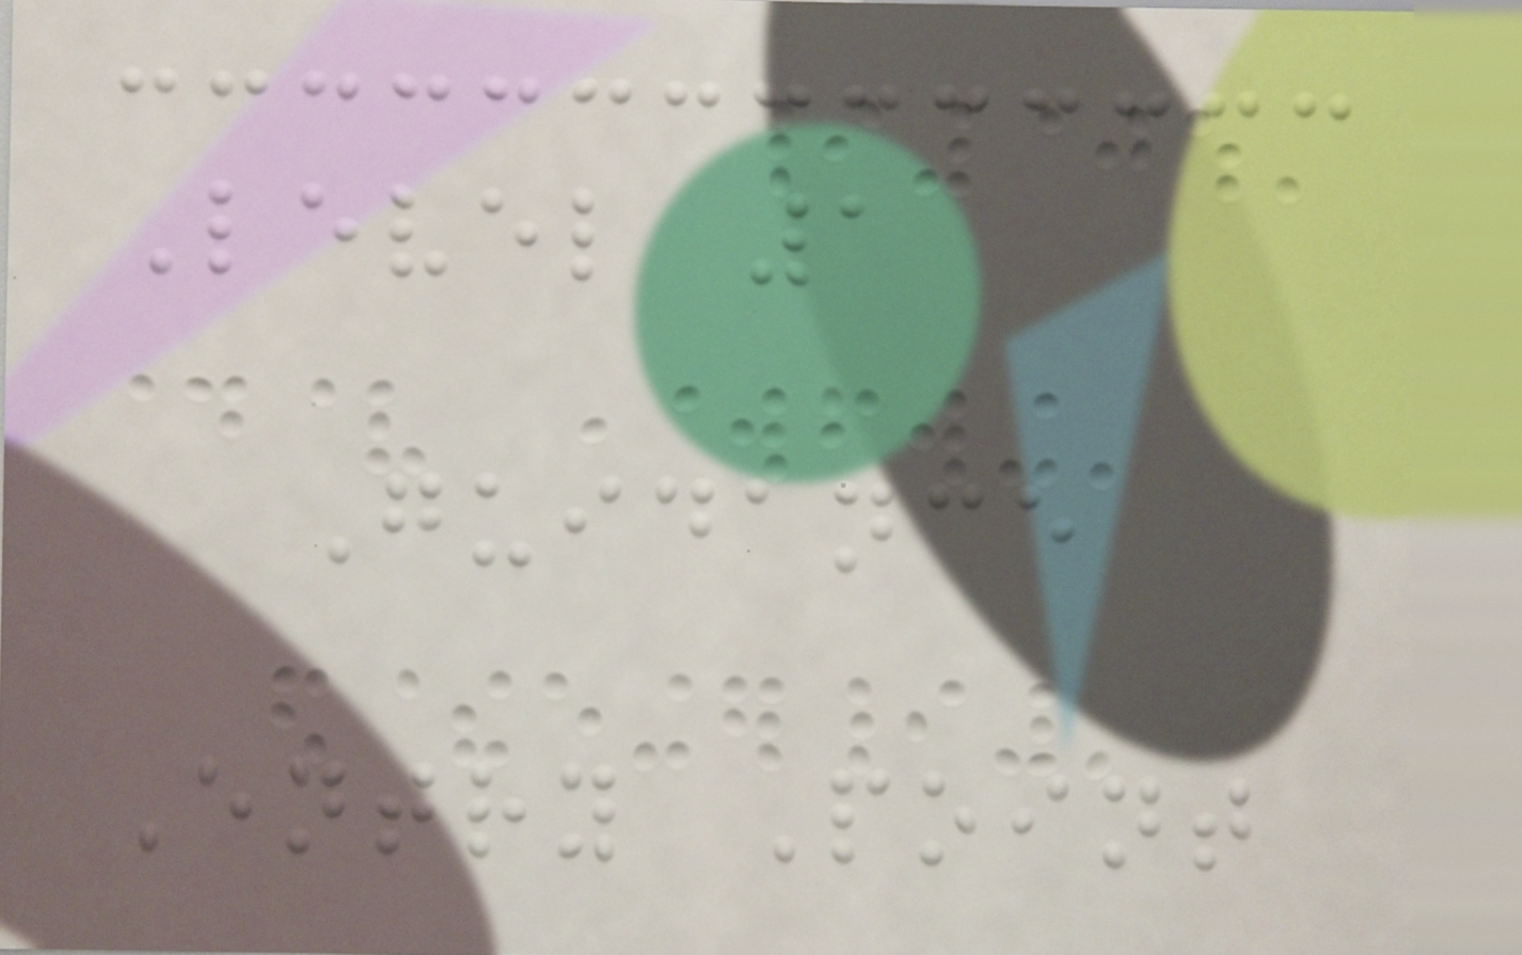Level 1
Guidance
Entry Point
